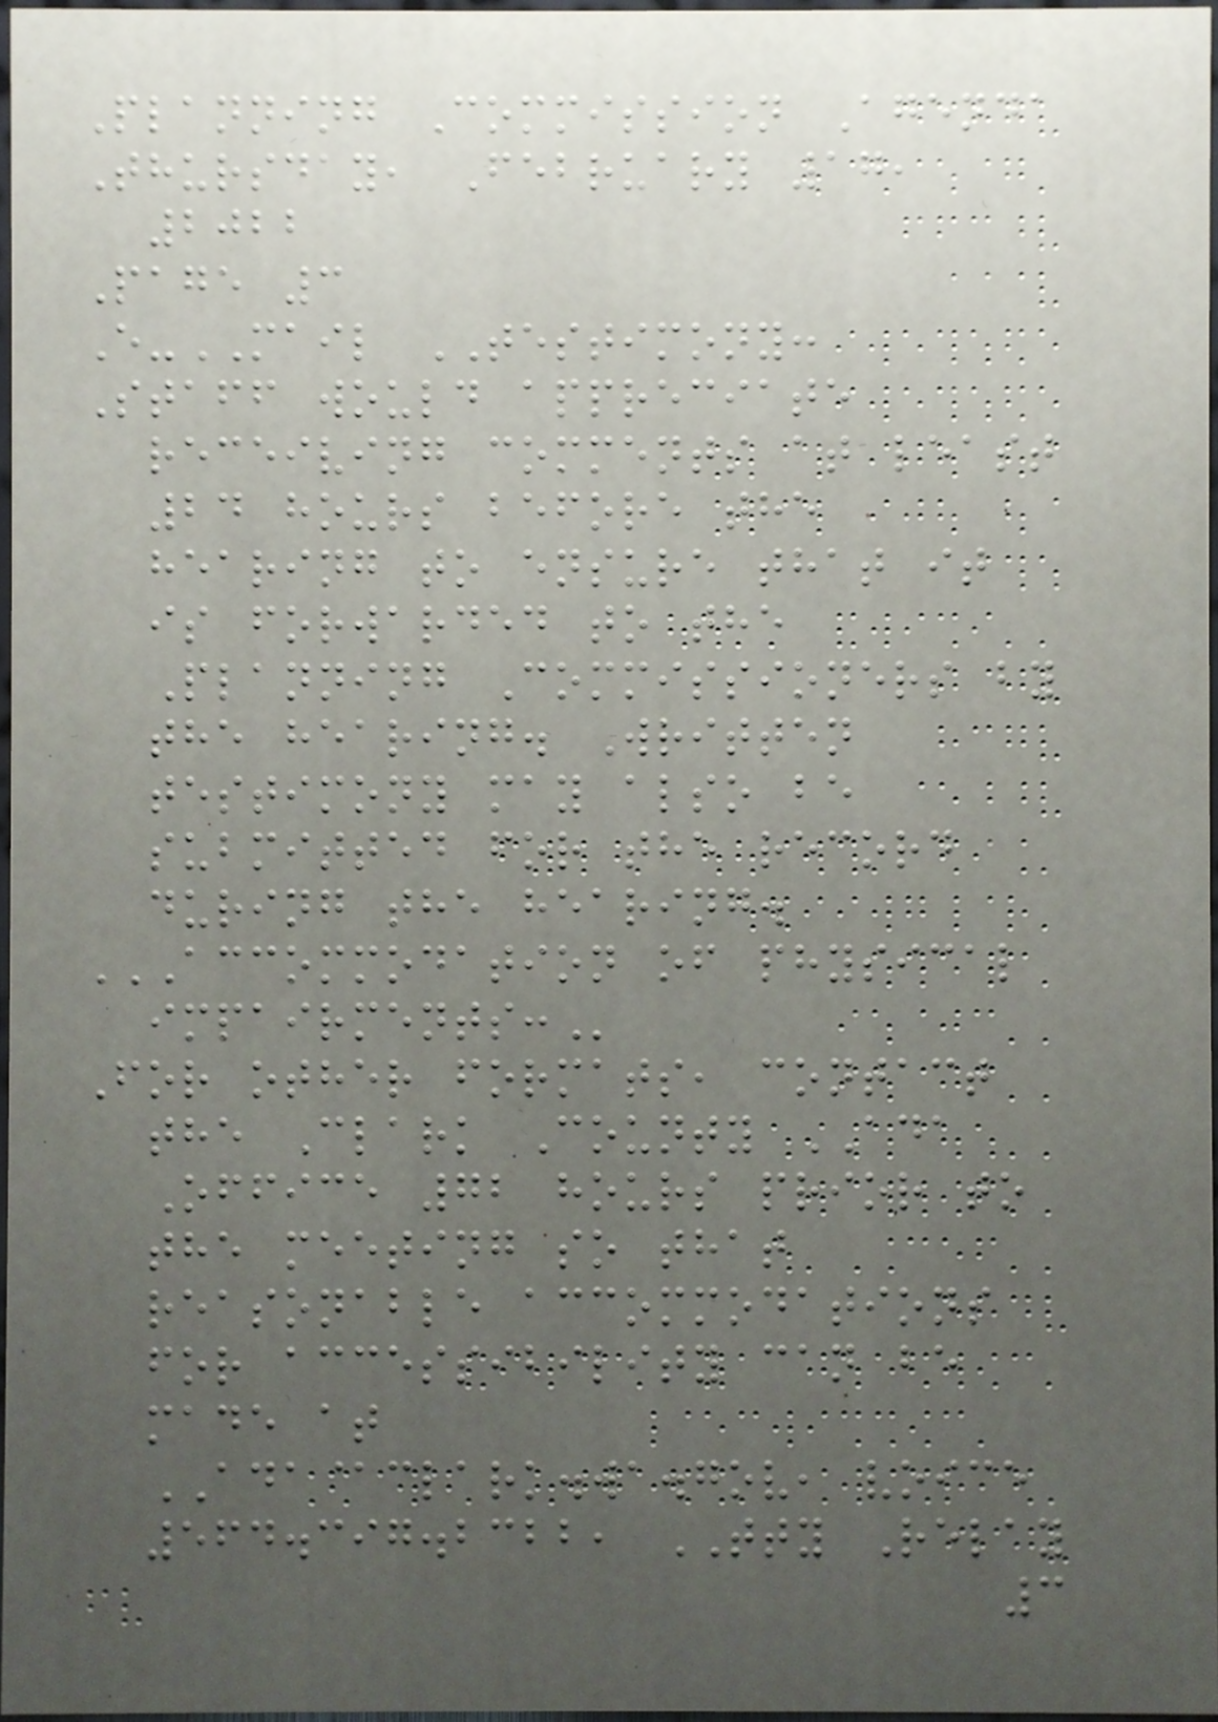Planning Commission Agenda
Thursday, February 17,
2022
Page 3
E-MAIL TESTIMONY:
Staff would appreciate
receiving comments at least
24 hours before the
hearing to ensure that it
is forwarded to the
Planning Commissioners by
the hearing. Written
testimony may also be
submitted for the record
during the hearing.
ACCOMMODATION OF PHYSICAL
IMPAIRMENTS:
For other formats, contact
the Clark County ADA
Office 72 hours prior to
the meeting so that
reasonable accommodations
for accessibility can be
made at
ADA@clark.wa.gov, voice
564.397.2322, TTY Relay
3
